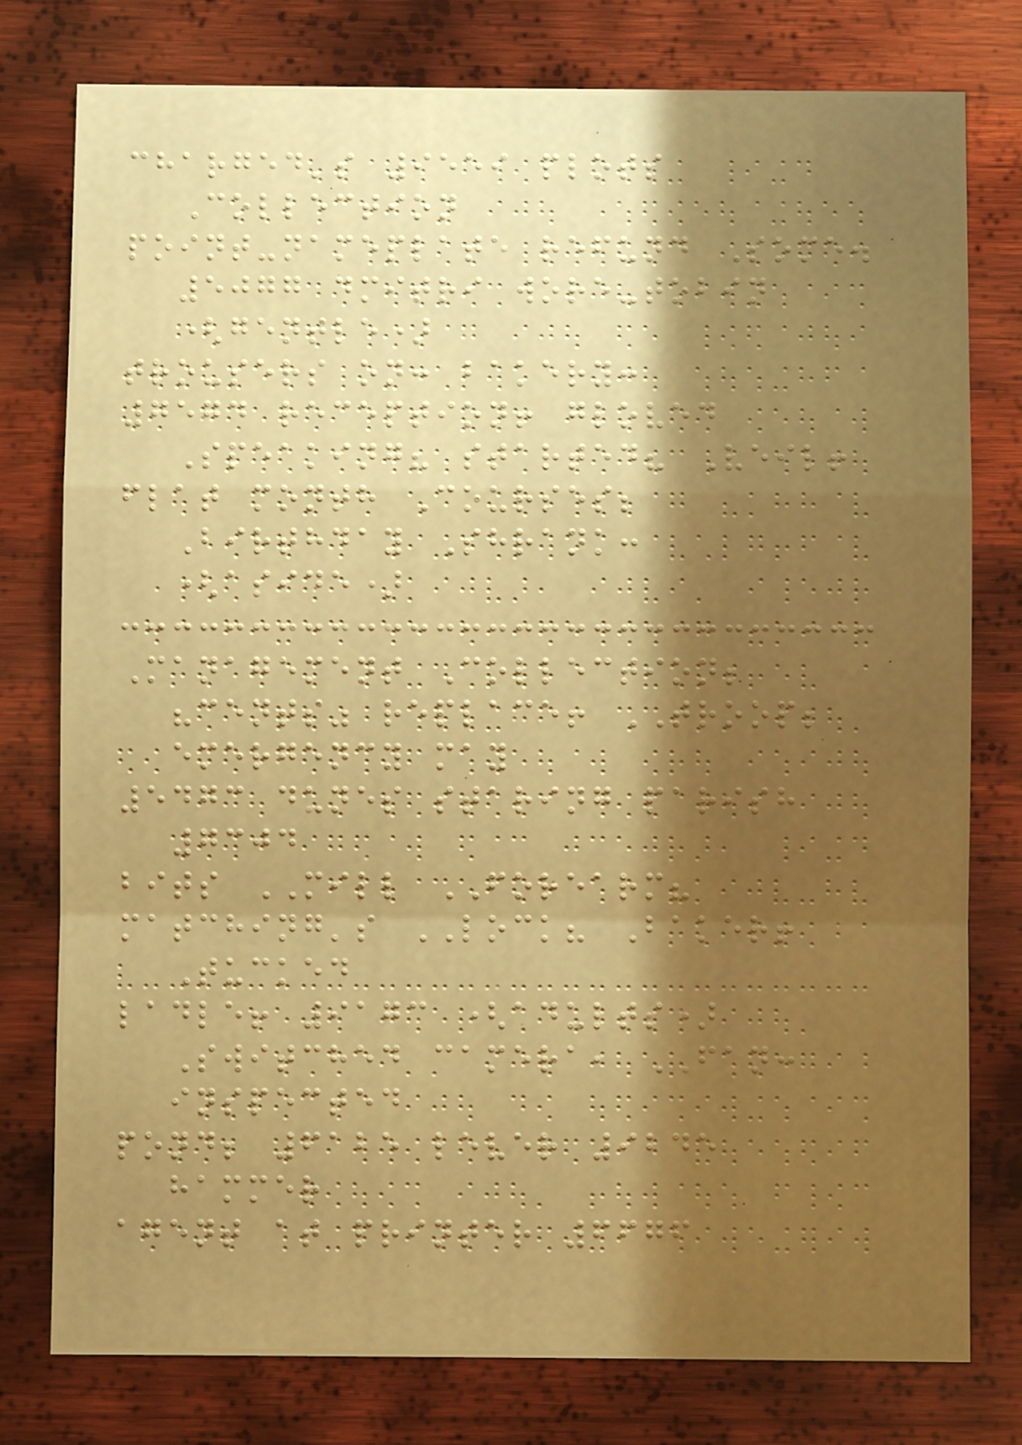charged's 9559 plots
Collection
point-nameplate refund Some.
5077 dmitri wore-tobin
(gentle)
trousers on: bakery:
7574 reception! gloved
Speaking? started? Veil!
flat month Courses;
Birthday Shrank:
(aside)
Management Collection;
"cents" replace! TROOP;
emergency may
5473 dunes staring parish
7304
bits MILL FOREARM?
matching's LOCK? Baker!
Tucked
ladle! 9173 (adults)
Switched camera, FAN:
inspected
pond; 6125 lever 9245
hammer
agent at printer 6676
